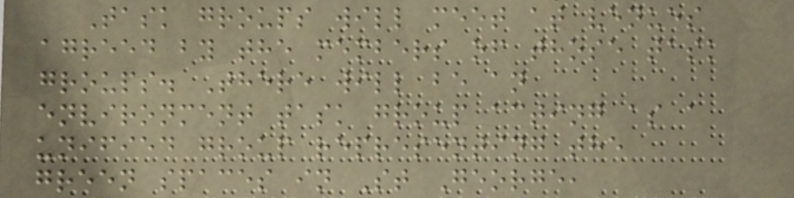Task groups will meet at venues
agreed by the members of those task
groups. There will be an
environment task group acting as a
unified group representing the
green spaces in St George,
